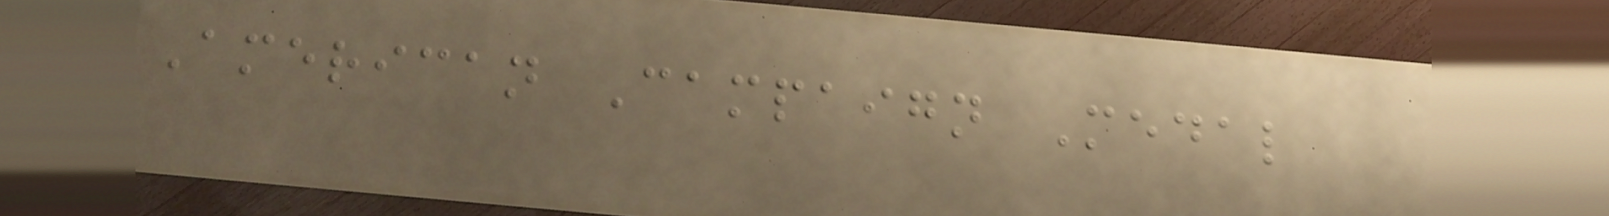American Campaign Medal
